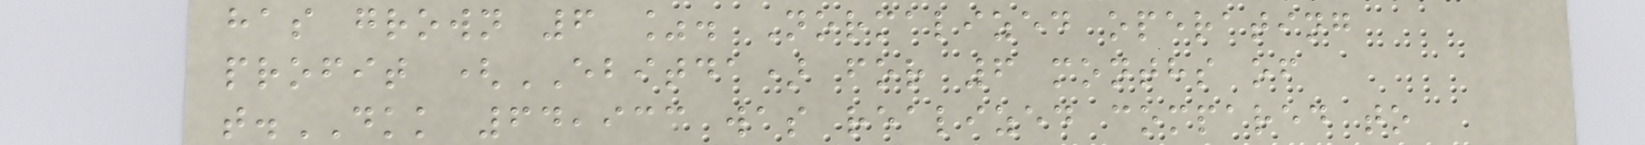has grown 6 %. Normalized operating
profit (EBITDA) for 6 months of
t.DKK 64,933 was realized compared to
